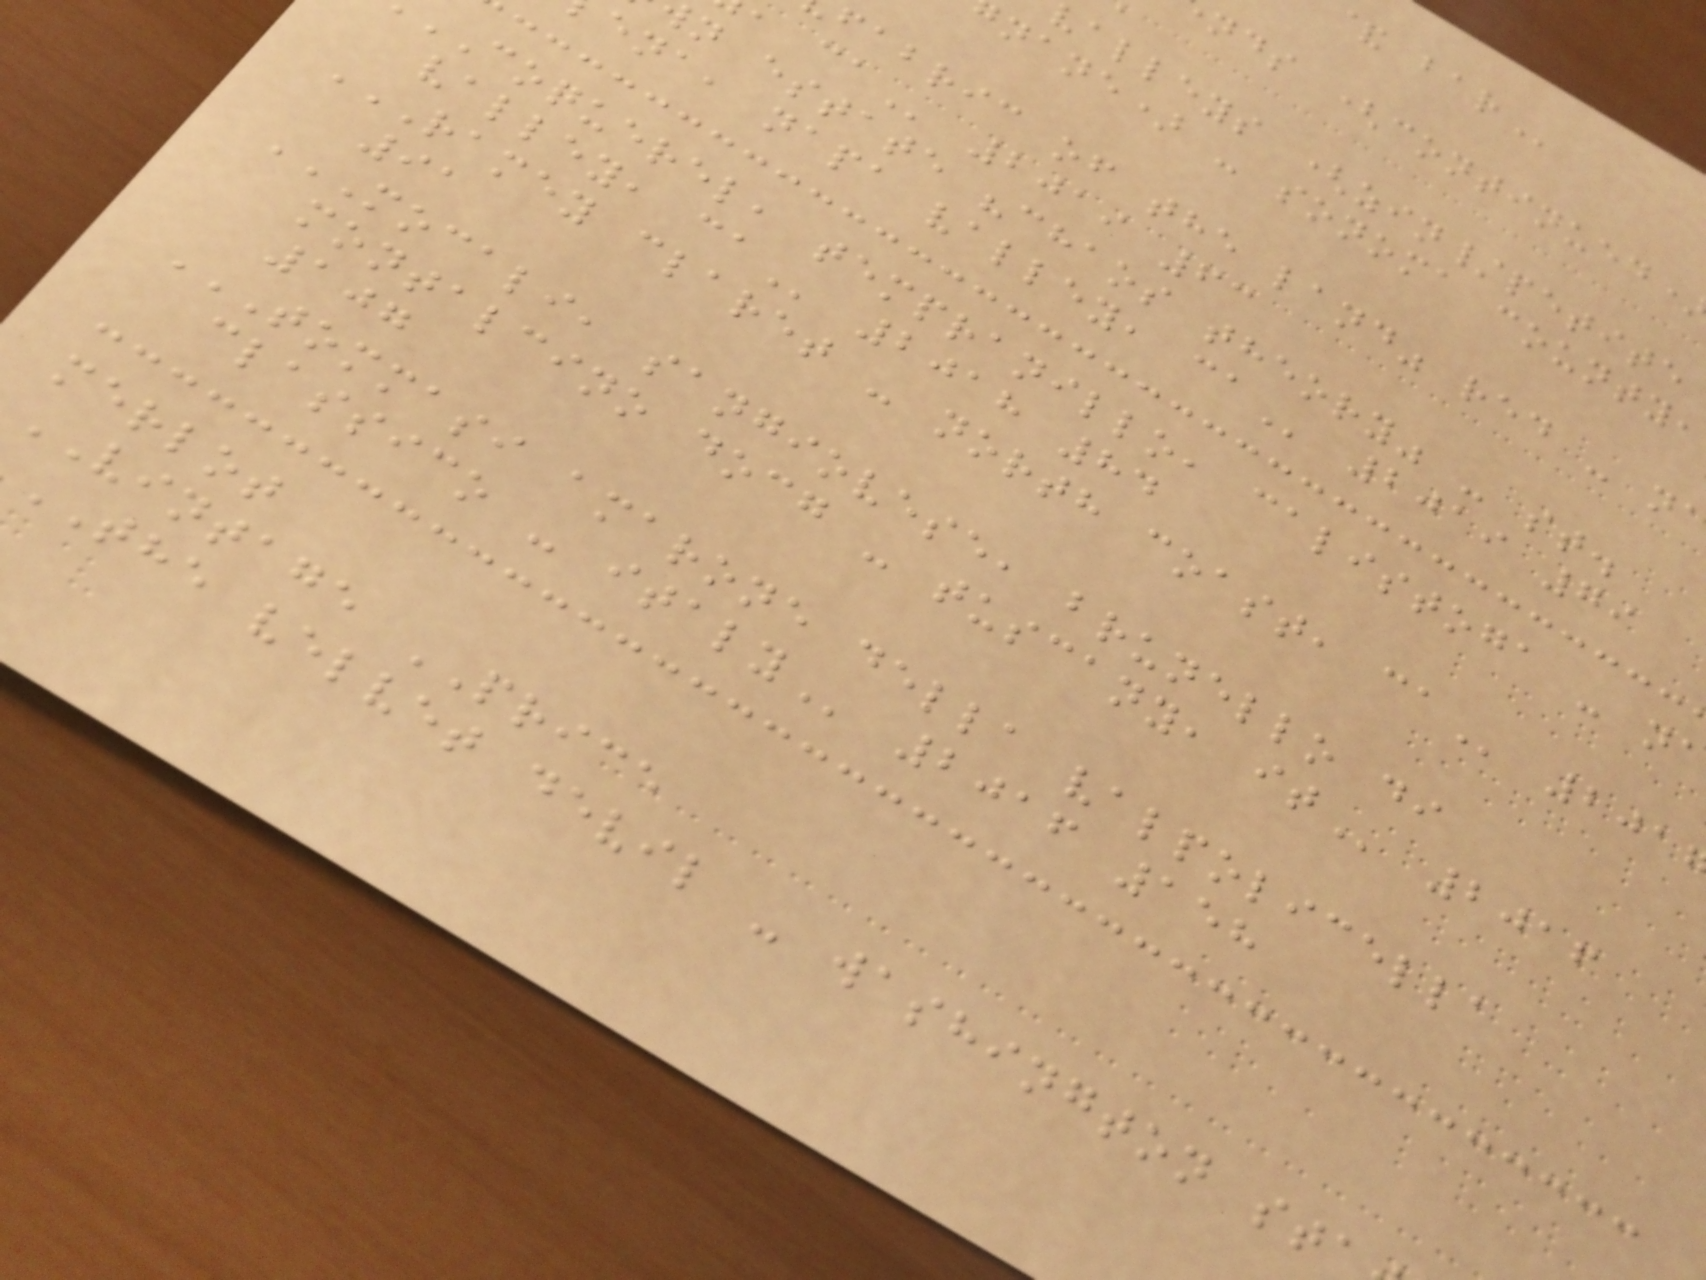nds (continued
valleys (zin/petite
nane) - sonoma county,
fabric of the land" red -
n estate "chaos theory" - st.
ena, napa valley,
coquerel, tempranillo, calistoga -
valley,
RAMEY CLARET - NORTH COAST, CA 201
91
MOCALI, SANGIOVESE, BRUNELLO DI
montalcino docg - tuscany,
107
TOMMASI AMARONE DELLA VALPOLICELLA
classico -
merlot
VINTAGE PRICE
THE velvet devil - washington
